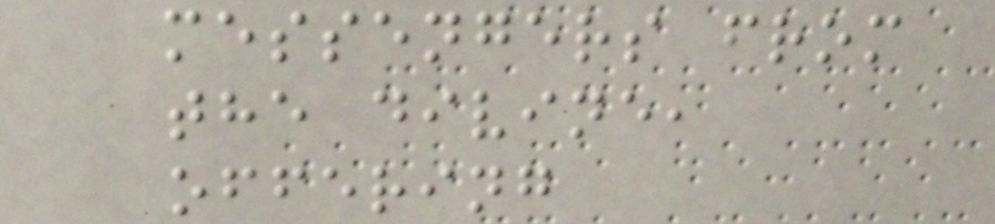messengers from
the divine,
offering
